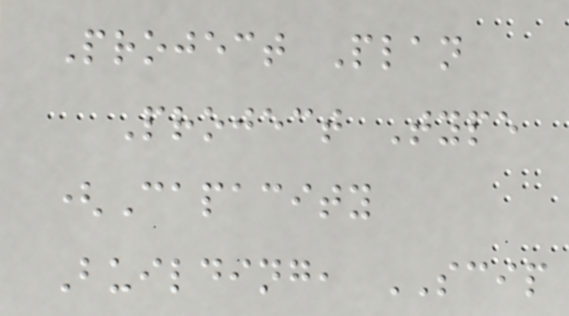Project Plan
Project Type
(Capacity
Building, SCIP
